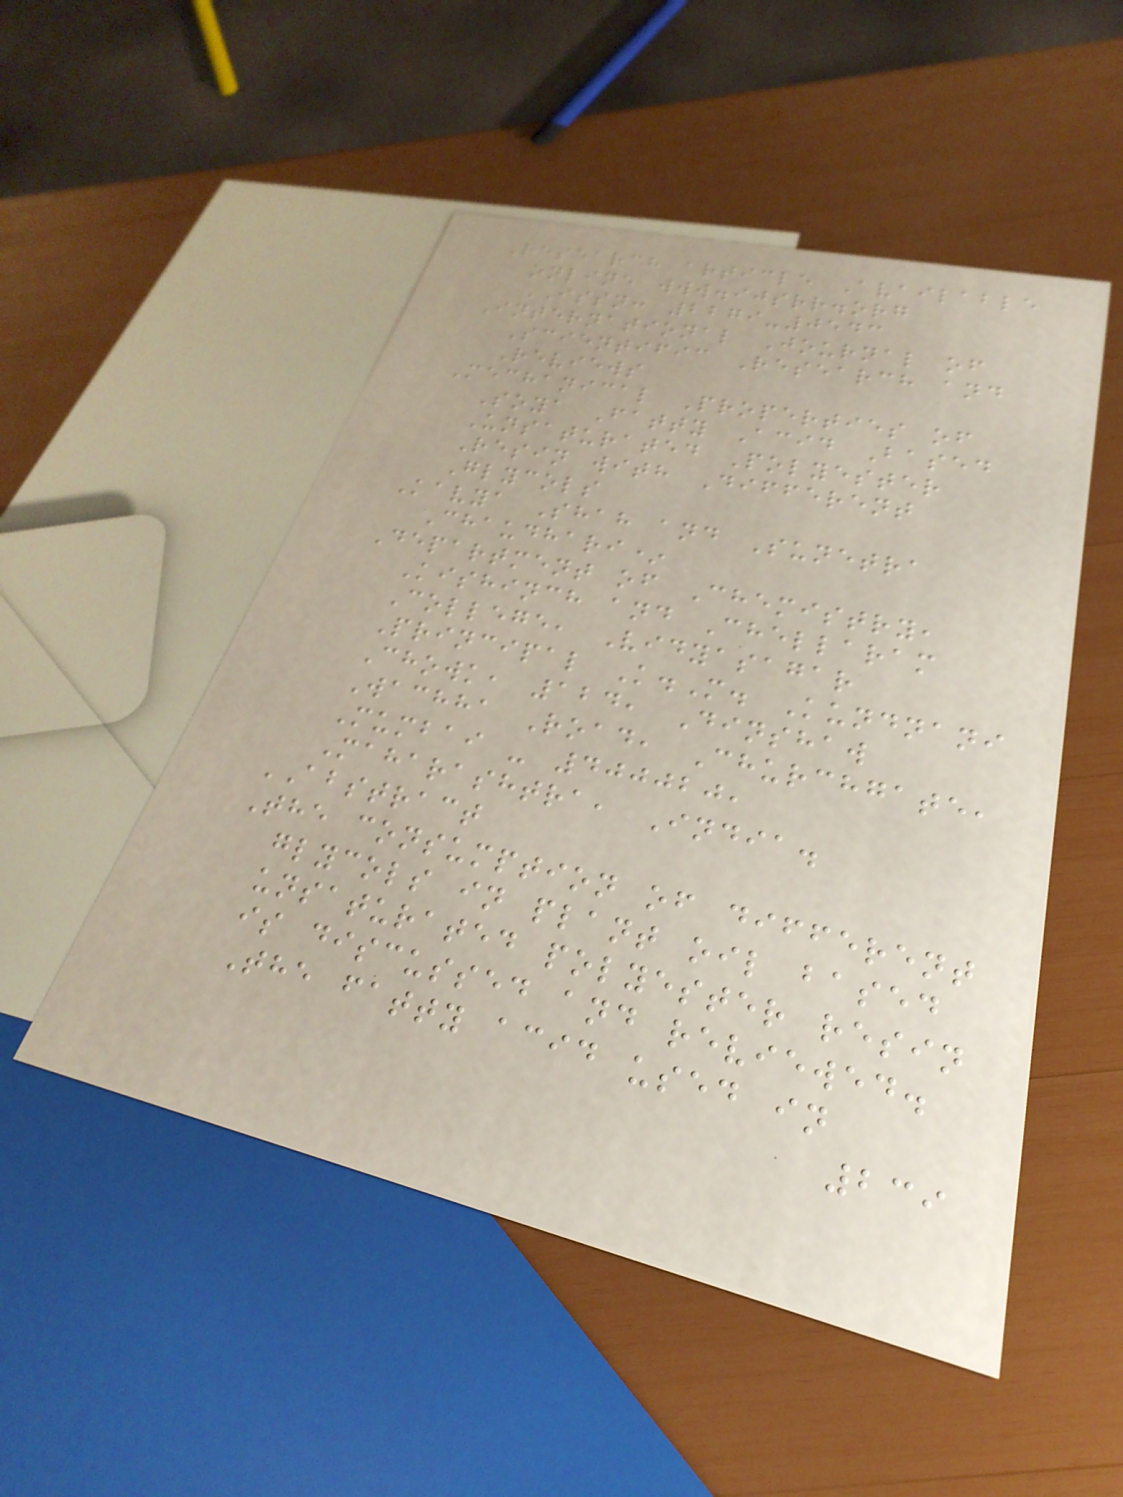Research article Available
online www.ijsrr.org
ISSN: 2279-0543
International Journal of
Scientific Research and
Reviews
Mechanical Properties of
Soya Fatty Acid Based
Unsaturated Polyester
Resin with Different
Glycols
Kavya Shah and Sunetra
Chaudhari*
Department of Chemistry,
Kishinch and Chellaram
College, Vidyasagar
Principal K.M. Kundnani
Chowk, 124, Dinshaw
Wachha Road, Churchgate,
Mumbai - 400020,
Maharashtra, India.
ABSTRACT
The consumption of different
glycols in plant oil based
unsaturated polyester resin
is discussed and reviewed.
The fatty acid used in
239
